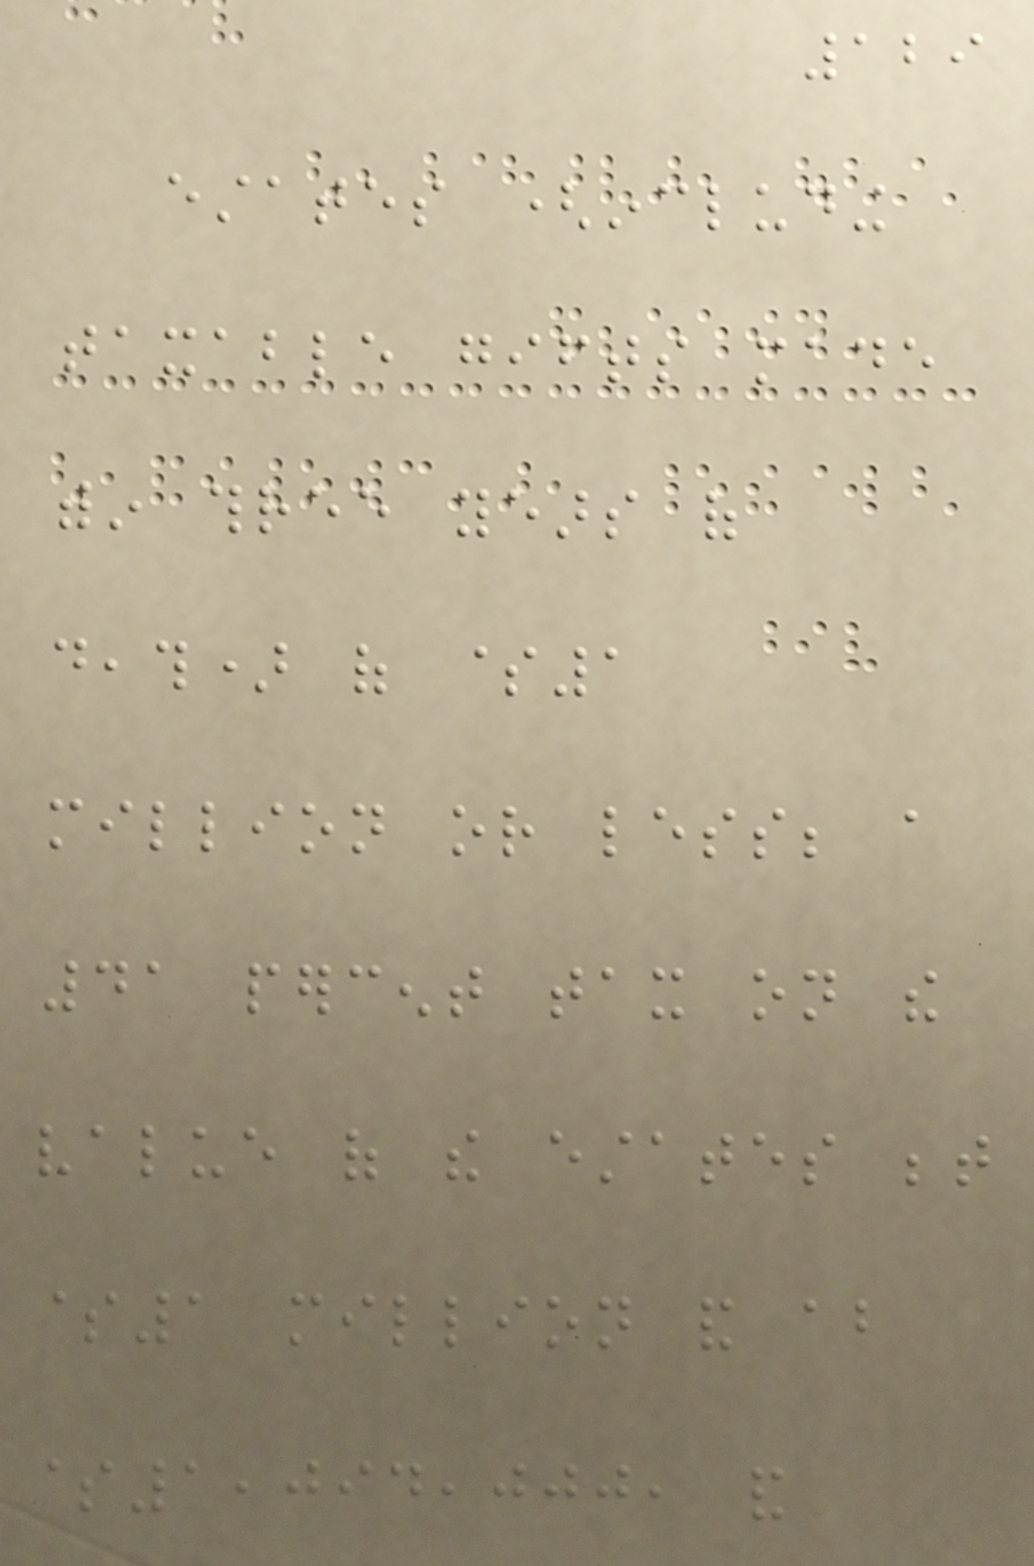129
estates (including
taxable gifts made
within three years of
death) of $1
million or less; a
41 percent tax on the
value of the estates between
$1 million and about
$1,094,000, and
